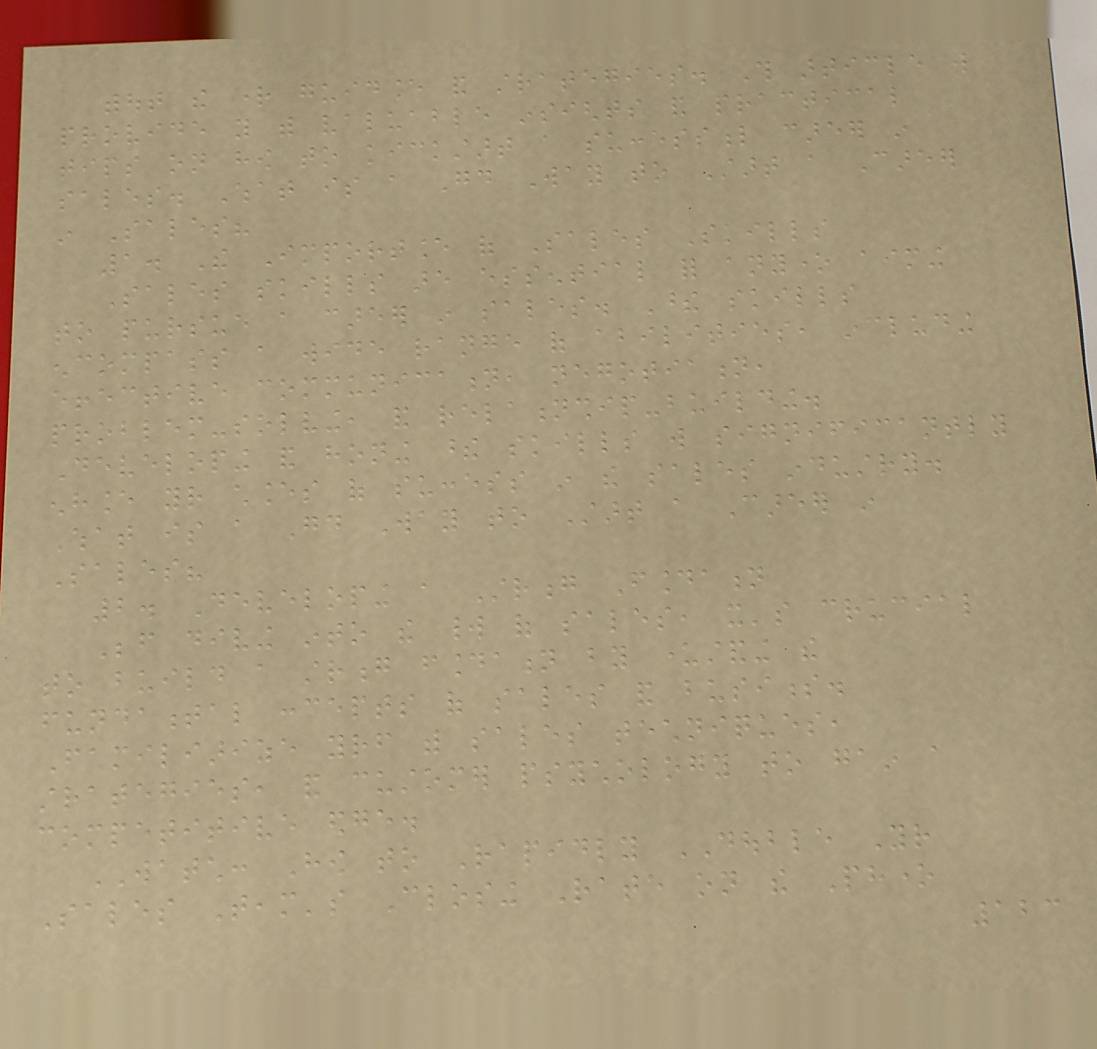without the right guidance and strategies. This article will
provide you with valuable insights and practical
tips on how to kickstart a successful career in
sales. What is a Good Way to Start a Career
in Sales?
1. The Importance of Sales Skills
Sales skills are essential for anyone aiming
to pursue a career in sales. These skills
encompass a wide range of abilities, including
effective communication, negotiation,
problem-solving, and relationship-building.
Developing and honing these skills will significantly
enhance your chances of success in the sales industry.
What is a Good Way to Start a Career in
Sales?
2. Developing a Strong Foundation
Before diving into the world of sales, it's crucial
to build a strong foundation by understanding the
fundamental concepts of sales and business.
Familiarize yourself with sales techniques,
strategies, and customer psychology to gain a
competitive edge.
WATCH: How to Rapidly DOUBLE Your
Sales Team's Closing Rate on the Phone
123
